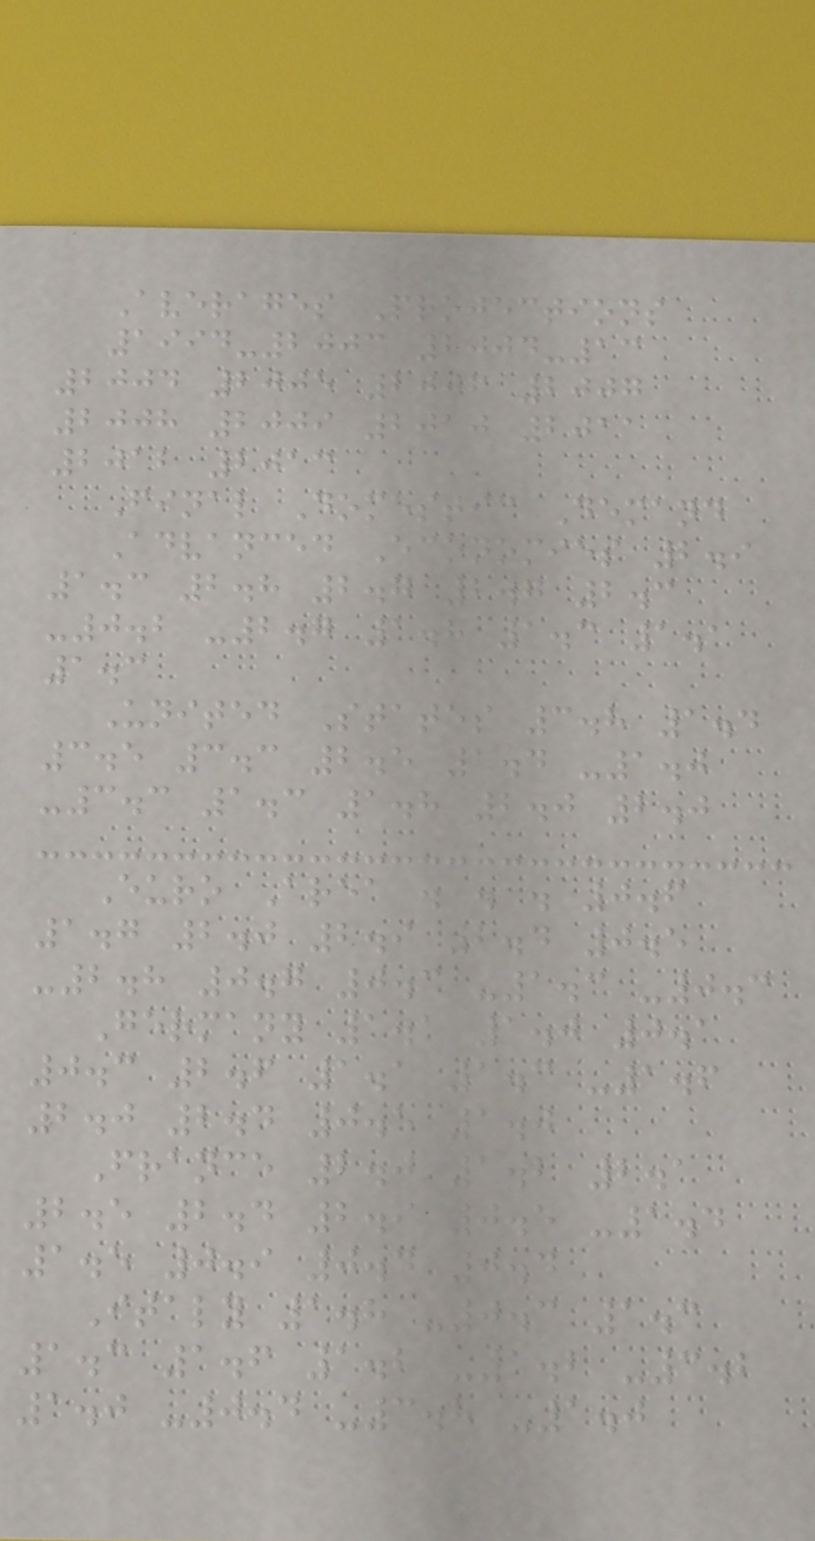Averages Projections
1994-2003 2004-13
2004 2005 2006 2007
2008 2009 2010 2011
2012 2013
Final Domestic Demand
Advanced Economies 2.9
1.3 2.8 2.7 2.7 2.3
-0.2 -2.7 1.8 1.3 1.1
1.3
United States 3.8 1.4
3.5 3.3 2.5 1.4 -1.0
-3.3 1.3 1.8 2.0 2.0
Euro Area . . . 0.6
1.7 2.0 2.9 2.4 0.5
-2.8 0.7 0.3 -1.3 -0.3
Germany 1.1 1.0 0.1
0.3 2.6 1.1 1.3 -1.6
2.0 2.4 0.5 1.0
France 2.0 1.2 2.1
2.5 2.4 2.9 0.5 -1.4
1.5 0.9 0.4 0.4
Italy 1.8 -0.3 1.3
1.3 1.6 1.2 -1.2 -3.2
1.0 -0.4 -3.8 -1.0
